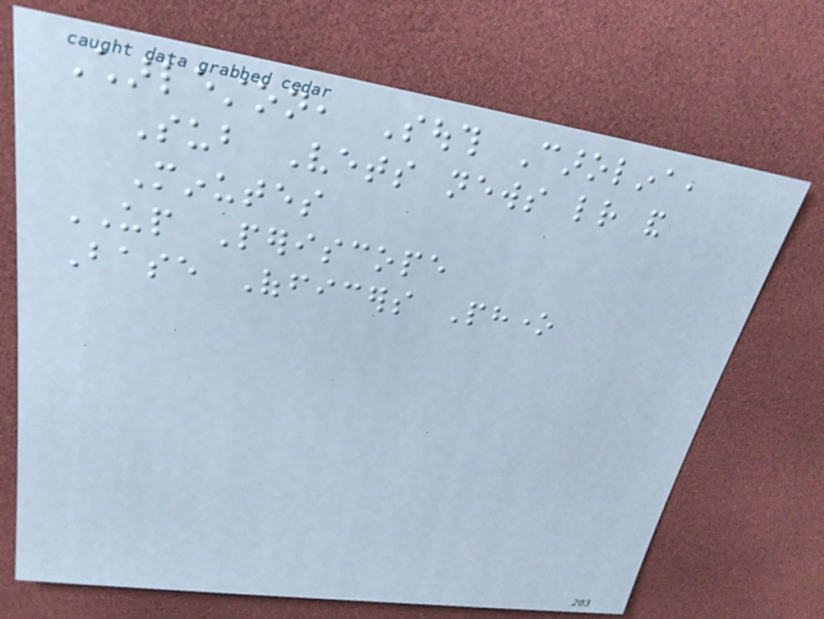Charleston, South Carolina,
Sub Vets news letter and
Minutes
UP Periscope
Base Officers Phone
